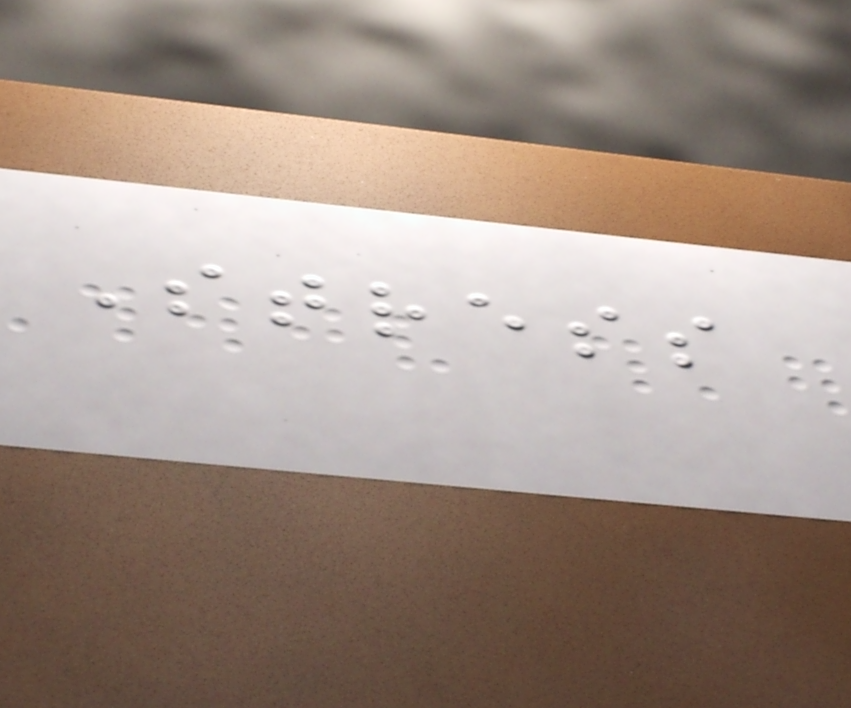Stress
